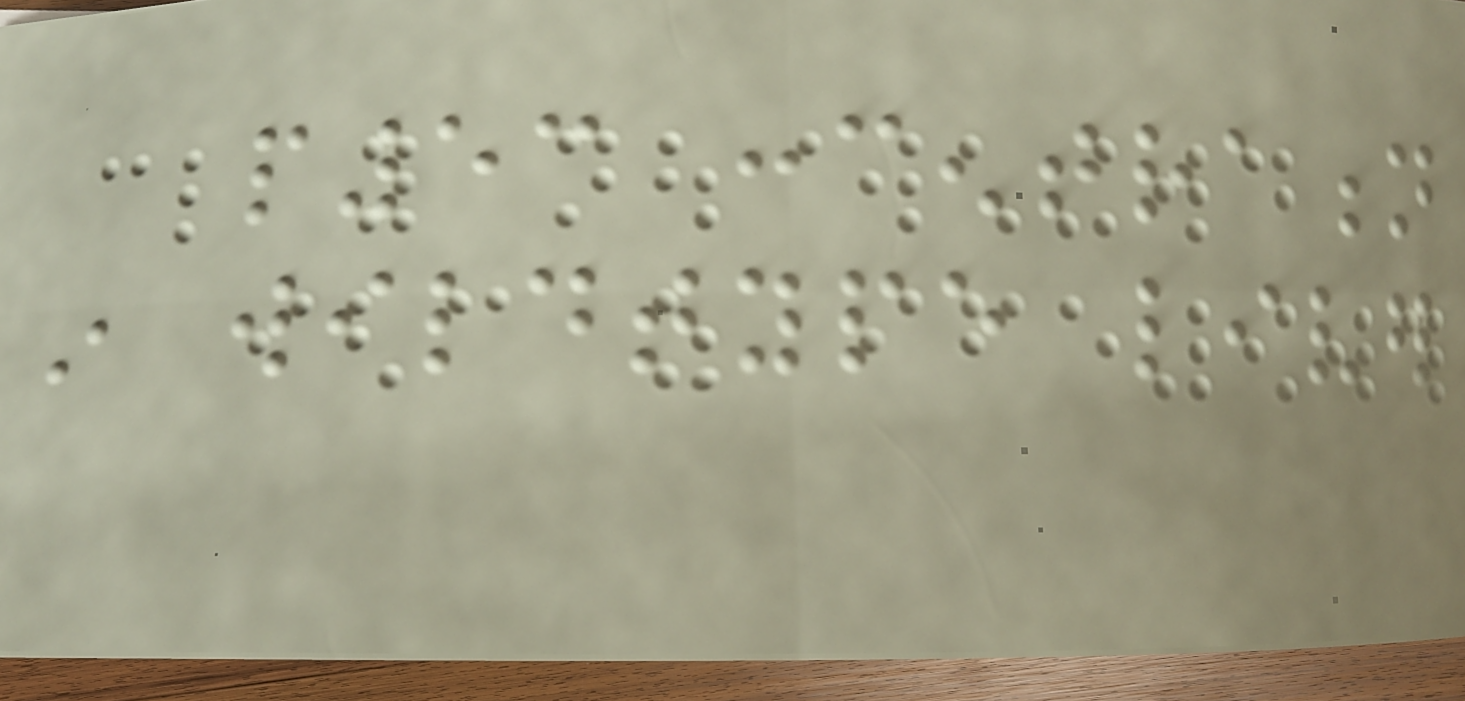p53 concentration
in wildtype liver
